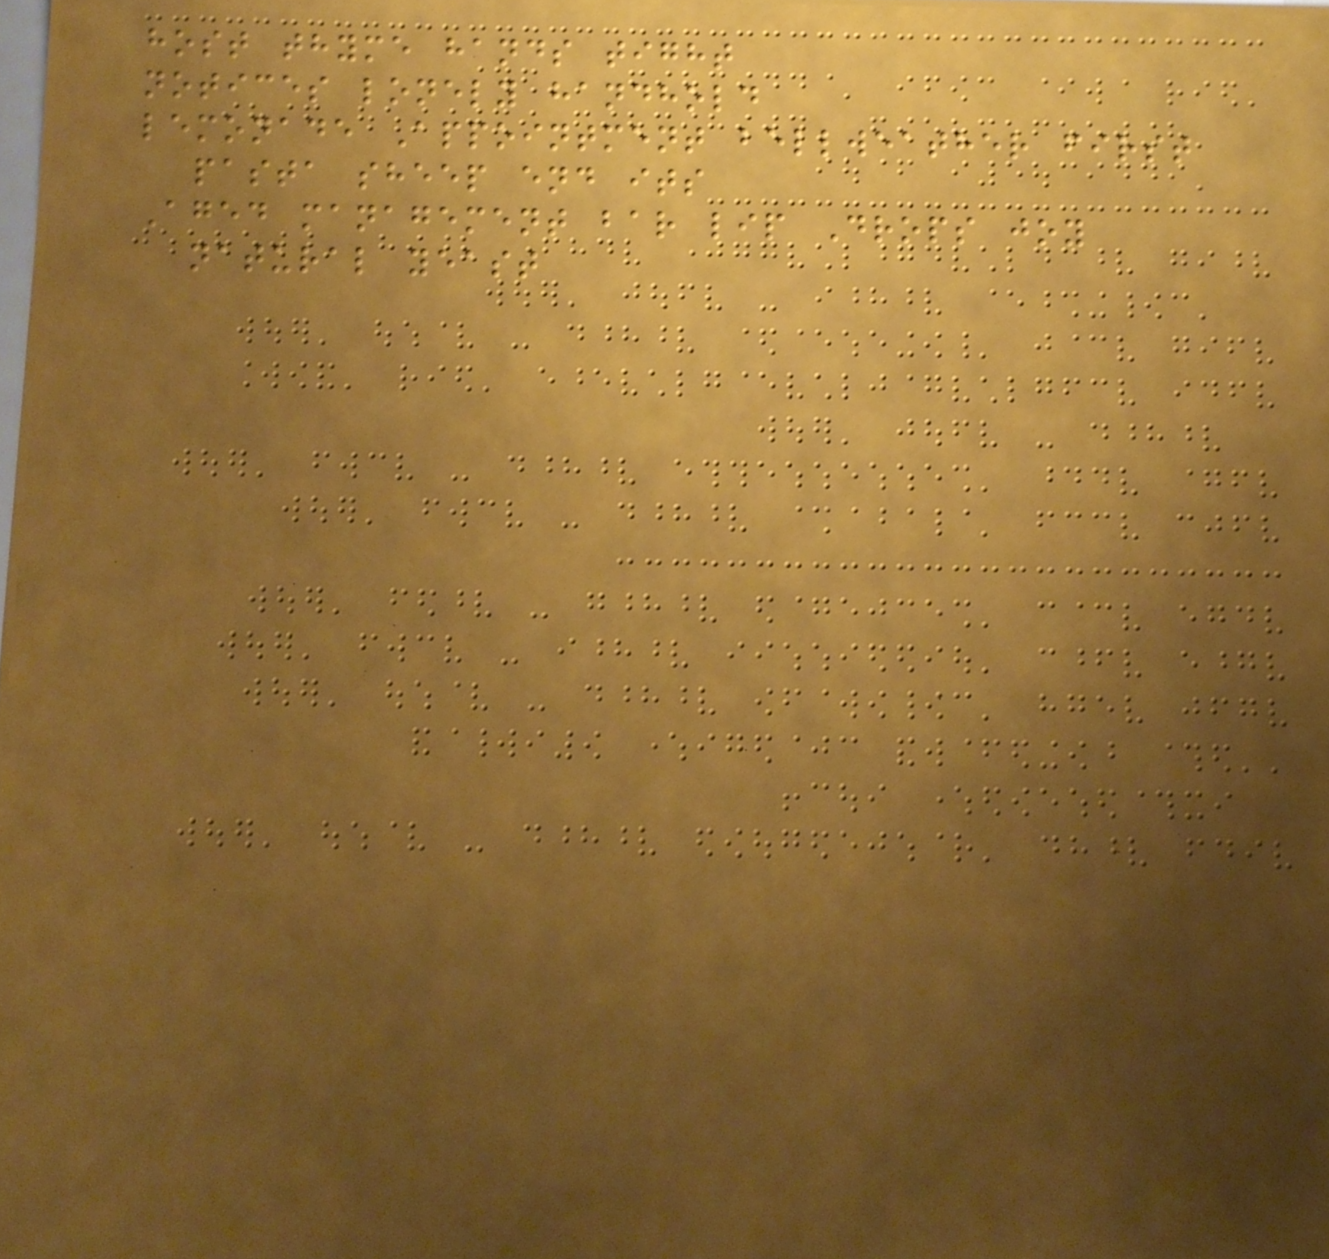host thyme hands tight
notices lonely handhold
lemonade Appointment bellweather first
pasta sheep end its
Aged management bar lip Drops joy
natural yeast
